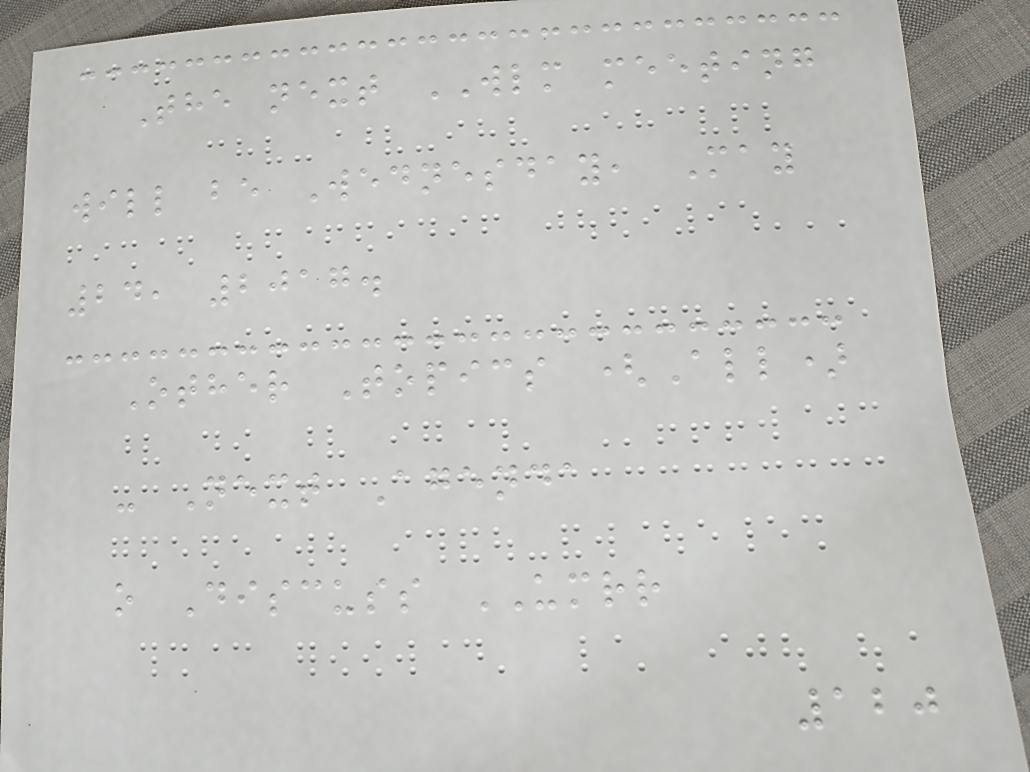The next WLM meeting
will be Wednesday, May
24, 2017.
Other Topics (All)
- Next Agenda
o Discuss UMRR
120
